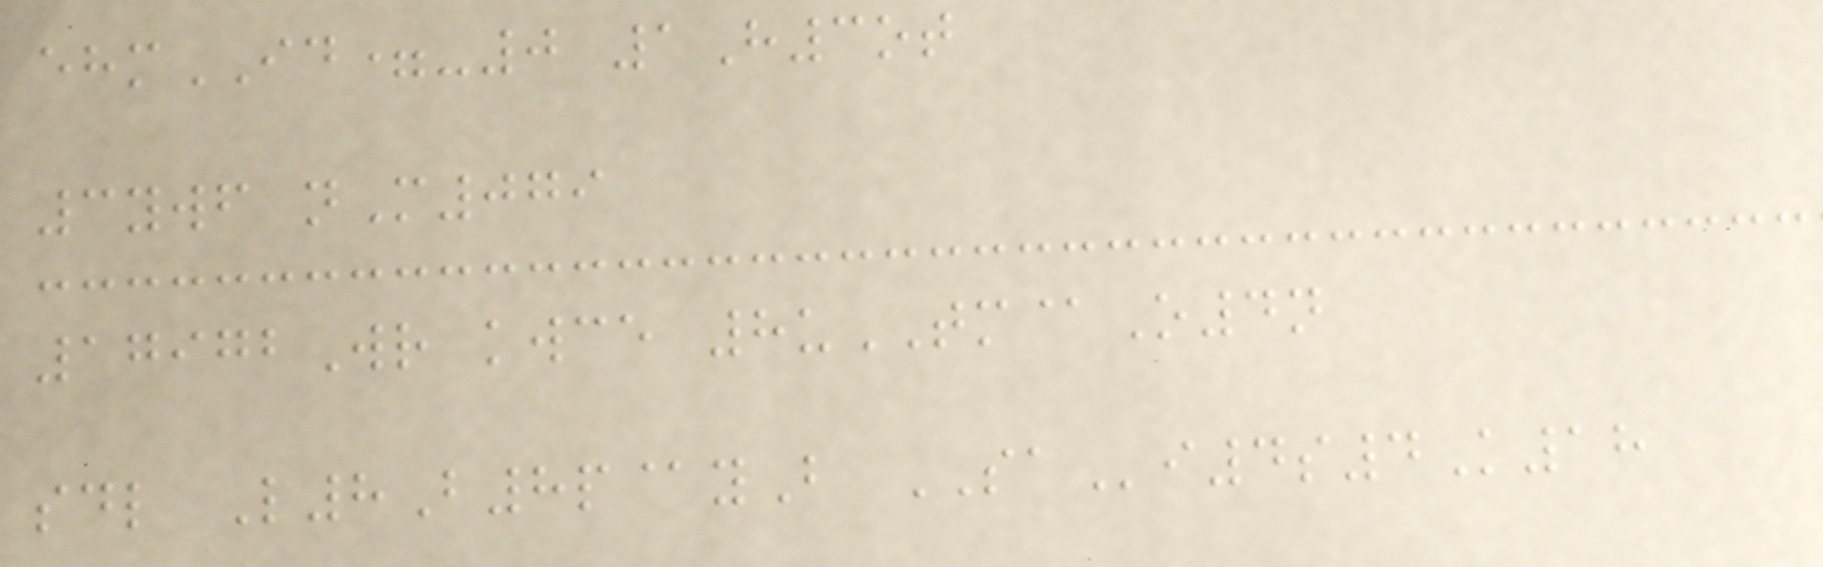ehmID=-0 1H3ot
3ywf nM079
17972Wr kwce 8uTM@O4n
sdl L8B8p@yB SAi4s4K18
